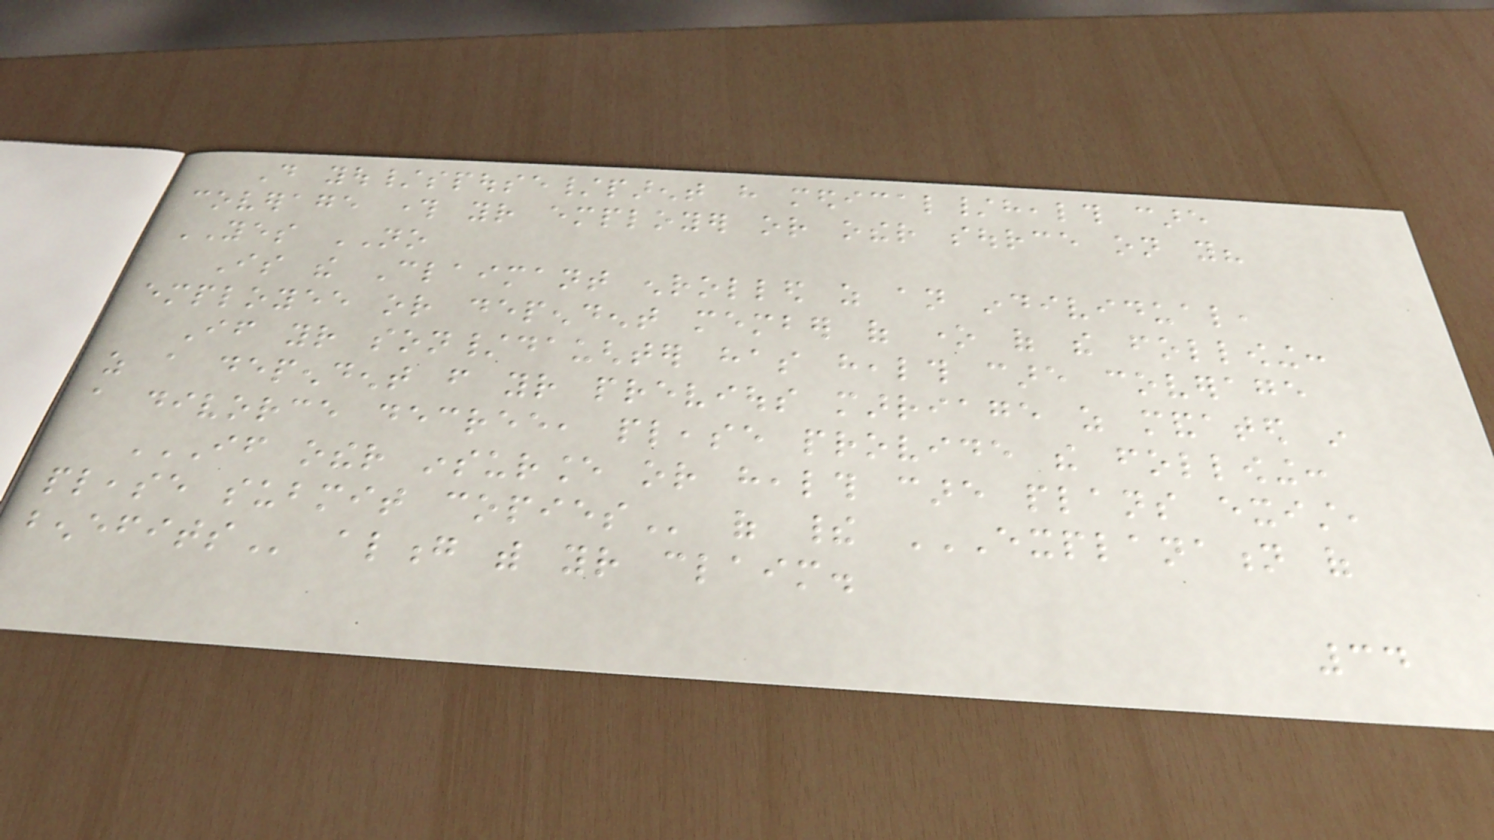Do you/spouse/parent have medical/health care
coverage through your employer or other source on you?
YES NO
Is the Claimant enrolled as an individual,
employee or dependent member of one of the following:
If your son/daughter has health care coverage
as a dependent from your previous marriage as mandated in
a divorce decree, please provide the following:
IF OTHER INSURANCE OR HEALTH CARE PLANS EXIST,
PLEASE SUBMIT COPIES of their EXPLANATION OF
BENEFITS along with your claim.
34
